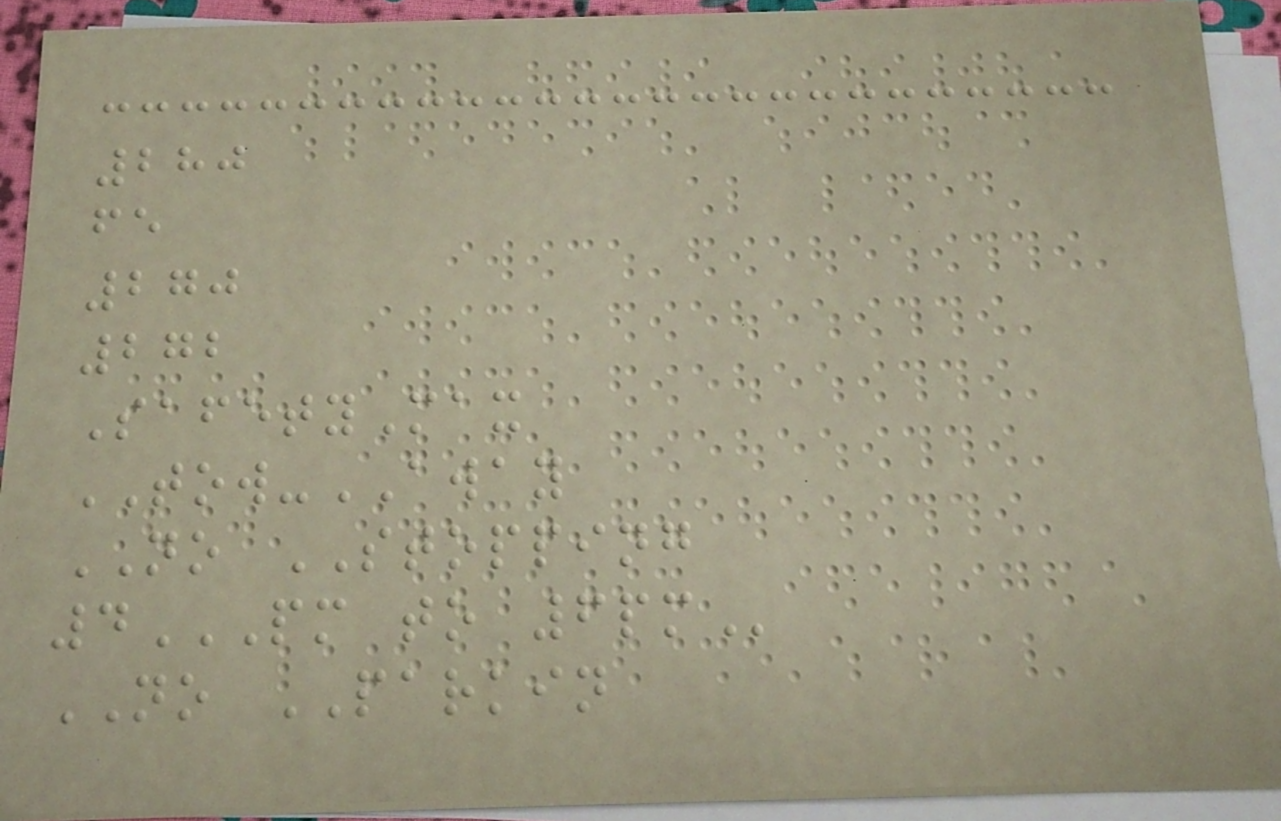280
fe
270
272
SafetyMax
TOW-AWAY
NO STOPPING
4PM TO 6PM
NO PARKIN
